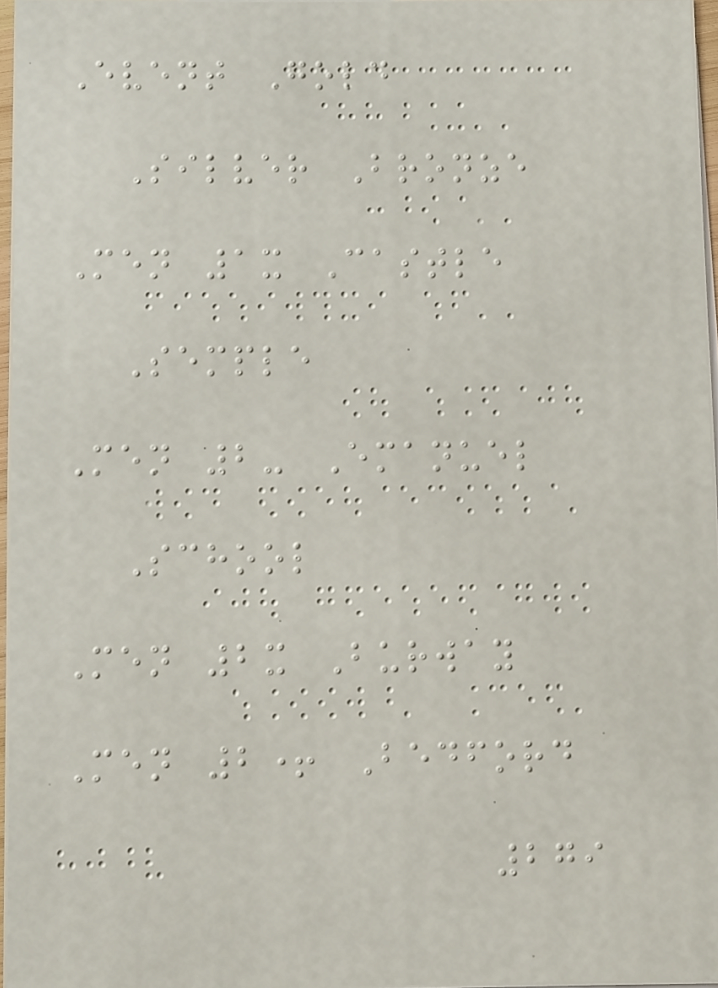Event Gold
Silver Bronze
Men 1x Castle
Semple
Men 2- Emanuel
School
Men 2x Burway
Men 2+ Bedford
279
